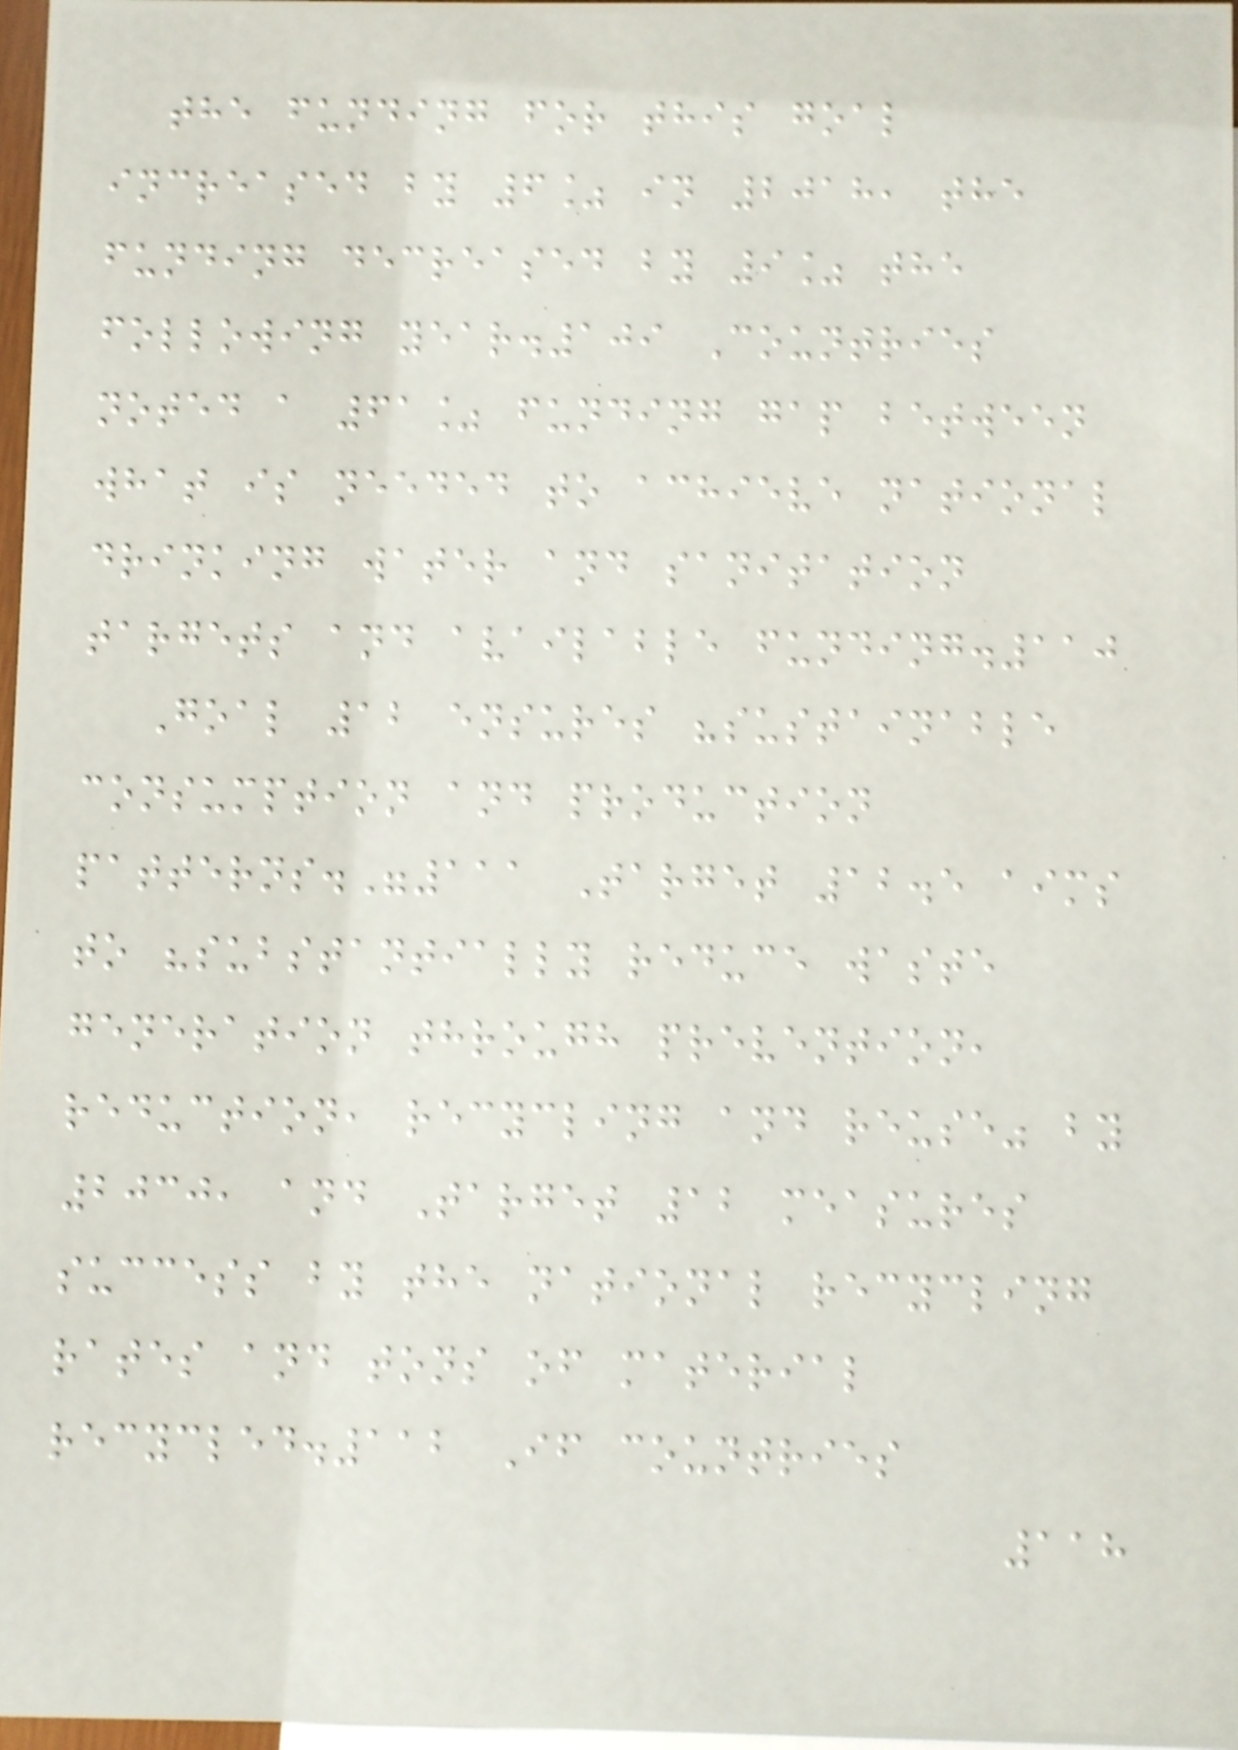the funding for this goal
increased by 6% in 2018, the
funding decreased by 9% the
following year.109 Countries
noted a 61% funding gap between
what is needed to achieve national
drinking water and sanitation
targets and available funding.110
Goal 12 ensures "sustainable
consumption and production
patterns."111 Target 12.5 aims
to "substantially reduce waste
generation through prevention,
reduction, recycling and reuse" by
2030, and Target 12 measures
success by the national recycling
rates and tons of material
recycled.112 If countries
118
